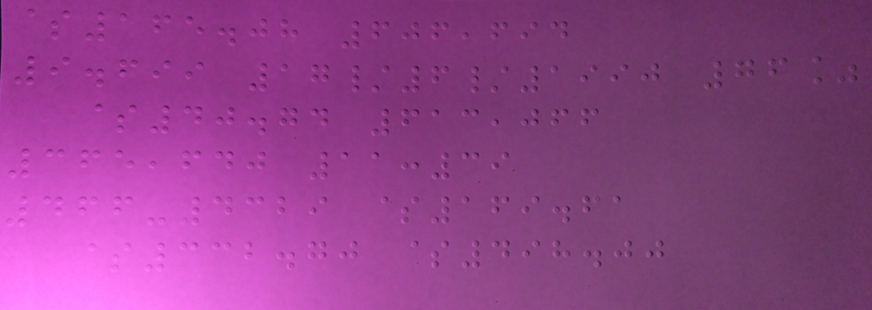$165.08 606,694
9.699 17/6/1990 76%
$40.74 613,066
365,640 11:39
466-4329 $169.61
$332.70 $498.00
